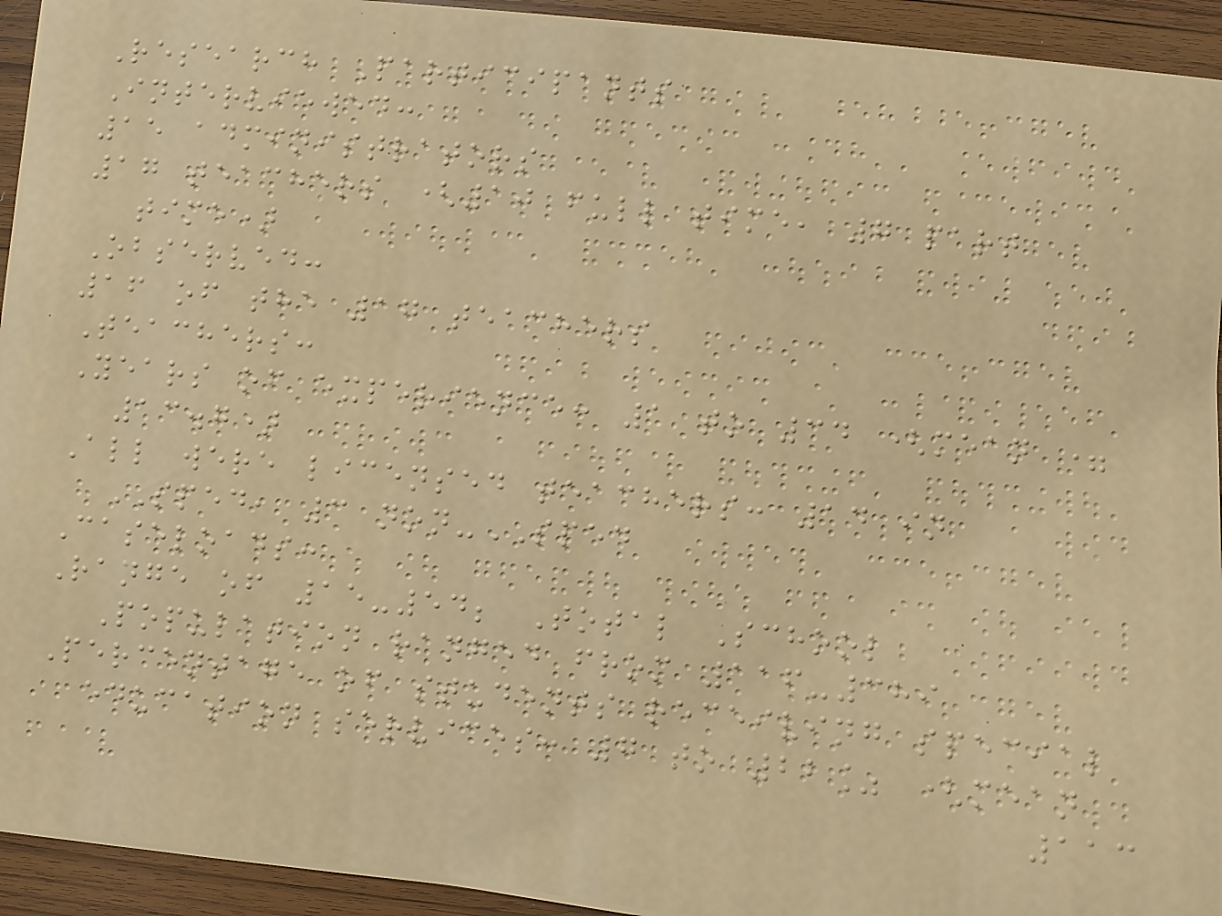Research Participants
Interviewed:
15 administrators
17 teachers (10 full time, 7 part
time)
Observed:
16 of the 17 teachers
Teachers:
Years of experience: 1 to 34 (mean =
13.7)
All were licensed teachers: 14 in
SPED, 3 non-SPED
Caseloads:
Range of 15-54; Total School
Population ranged from 116-389
Percentage of students receiving special
education services: 7 to 22% (mean
113
